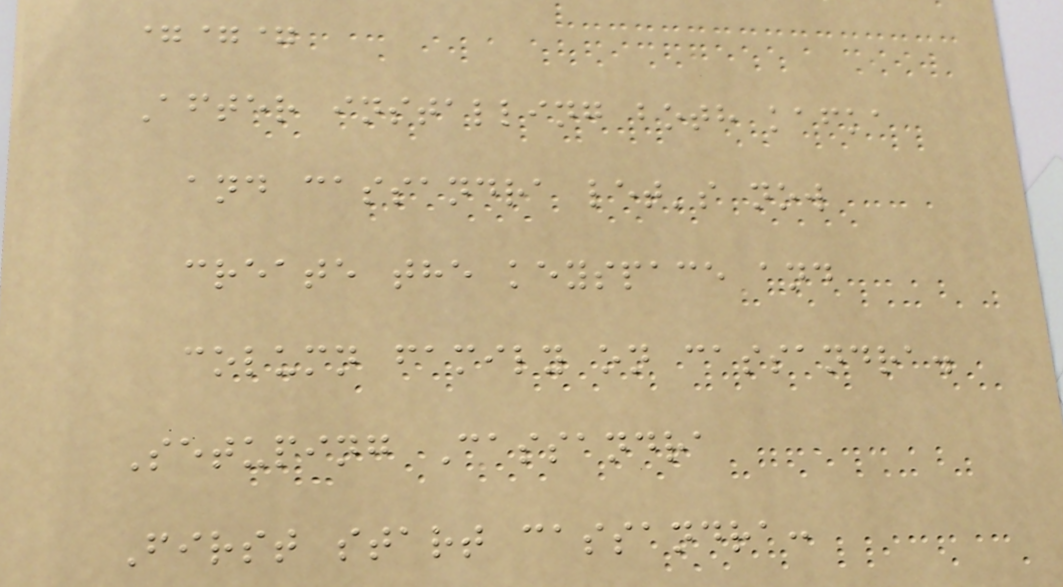===
After installing both kafka
and cassandra let's now
create the keyspace and
column family on cassandra.
Setuping Cassandra
First start cassandra:
